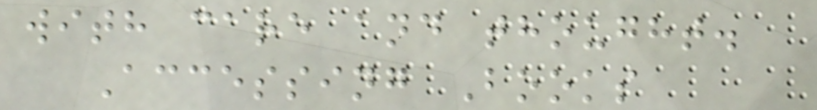with care and thought.
Accessing Books
